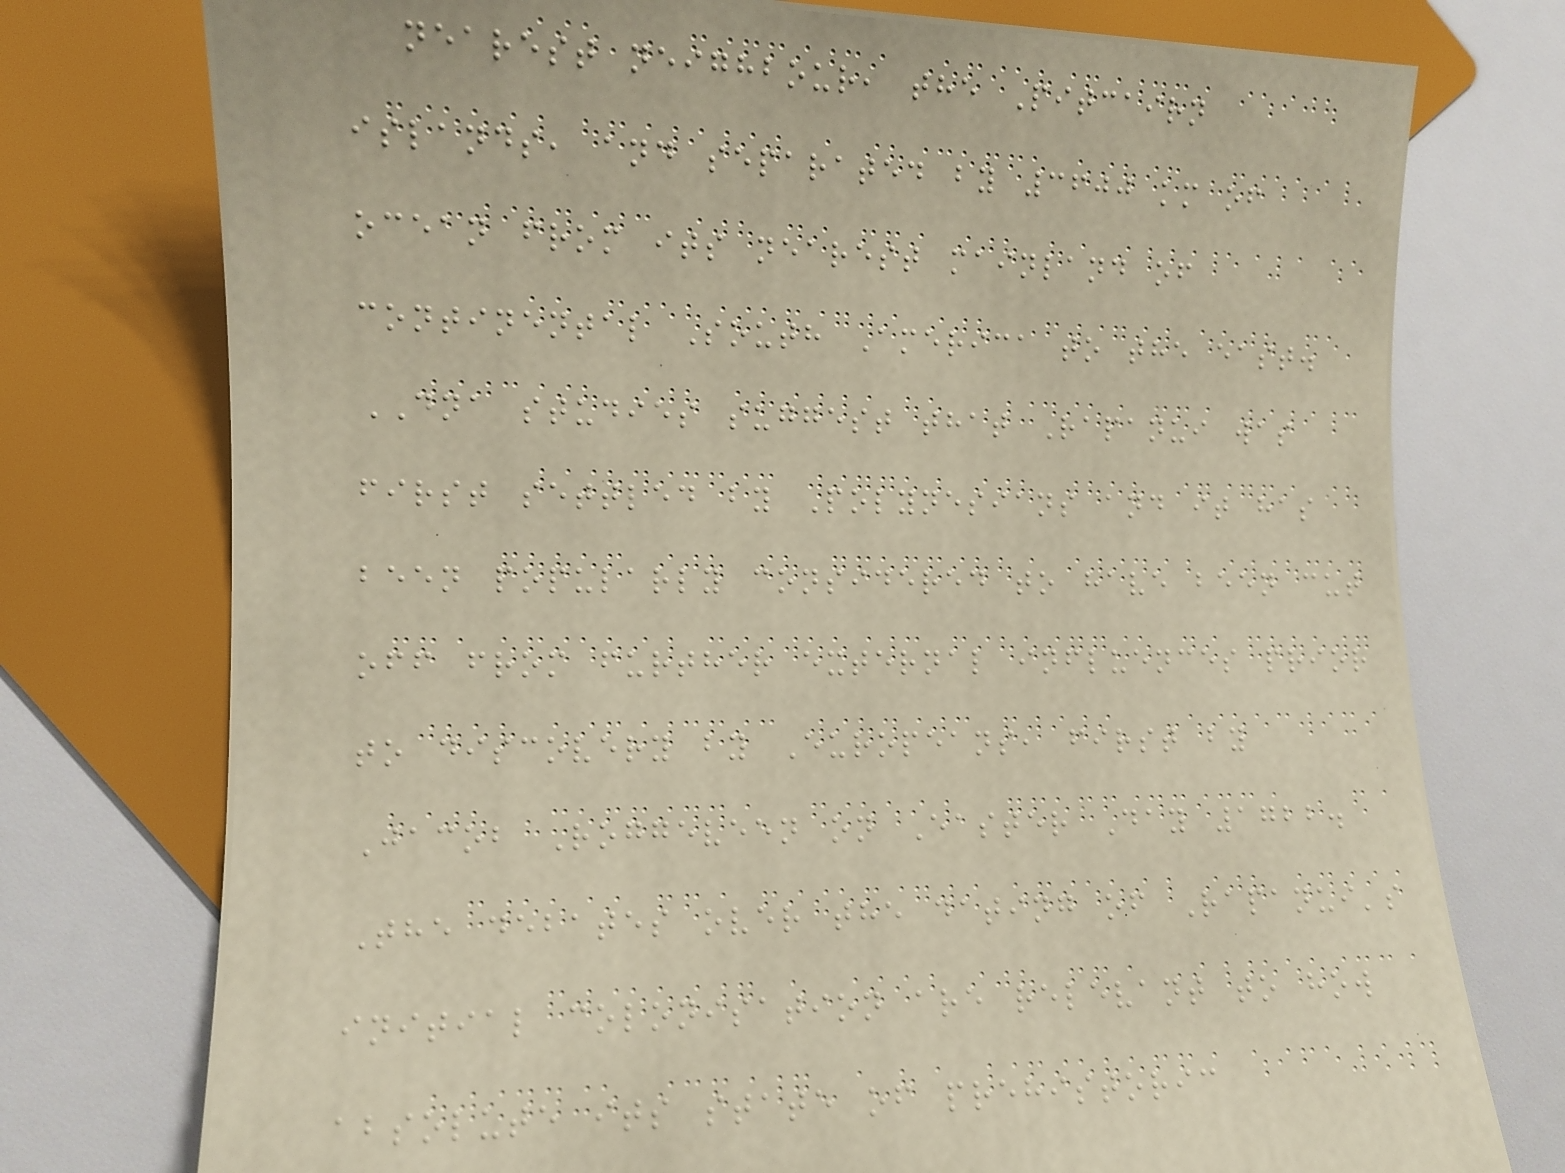nearest neighbour, the Pitcairn
islands, and separated by 3600 km of
ocean from its nearest mainland of
continental South America to the east.
DNA studies suggest that Rapanui was
first settled by Polynesians and it has
been popularly considered to have been cut
off from further external influences prior
to discovery by Europeans, first by
Jacob Roggeveen on Easter Day 1722.
The debates over the dating of Rapanui's
initial colonisation are relevant to how
absolute its state of prehistoric
